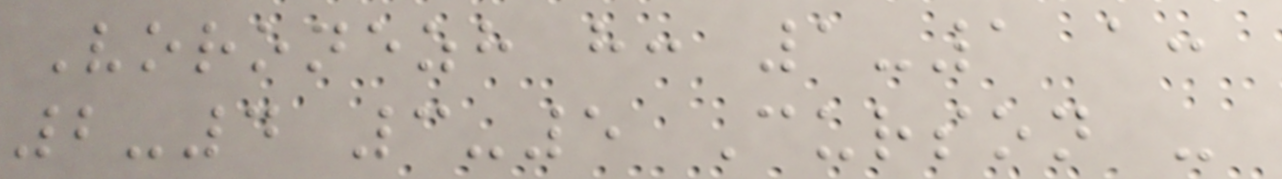Voronezh h: 1-1 a:
2-4 3-5 Curson -
